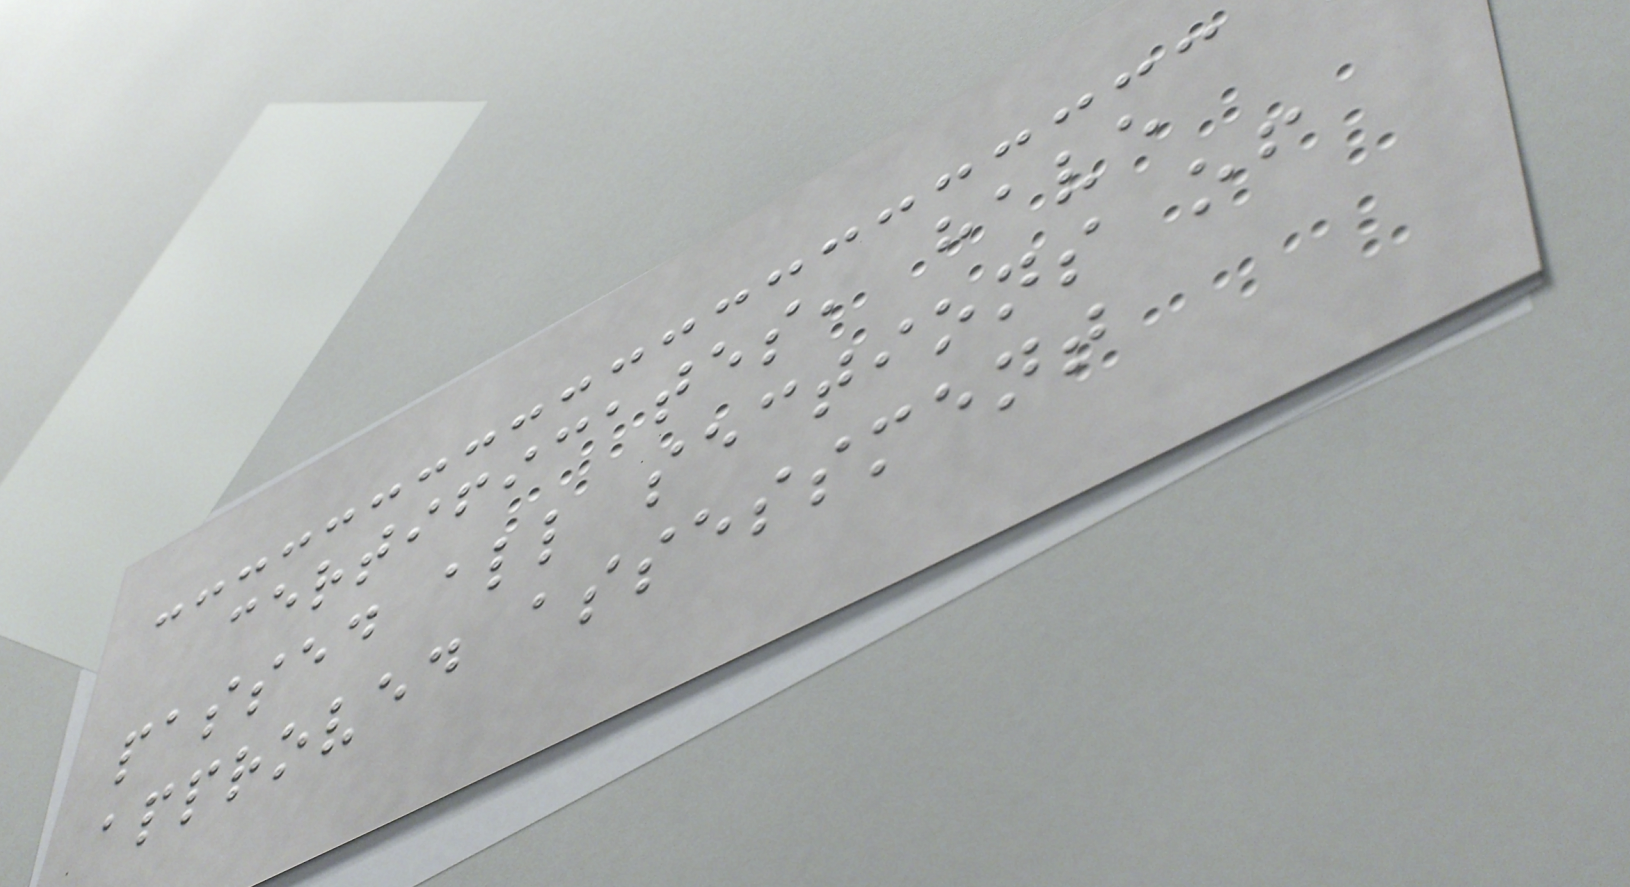certificates, have
passed all sections of
approved assessment
